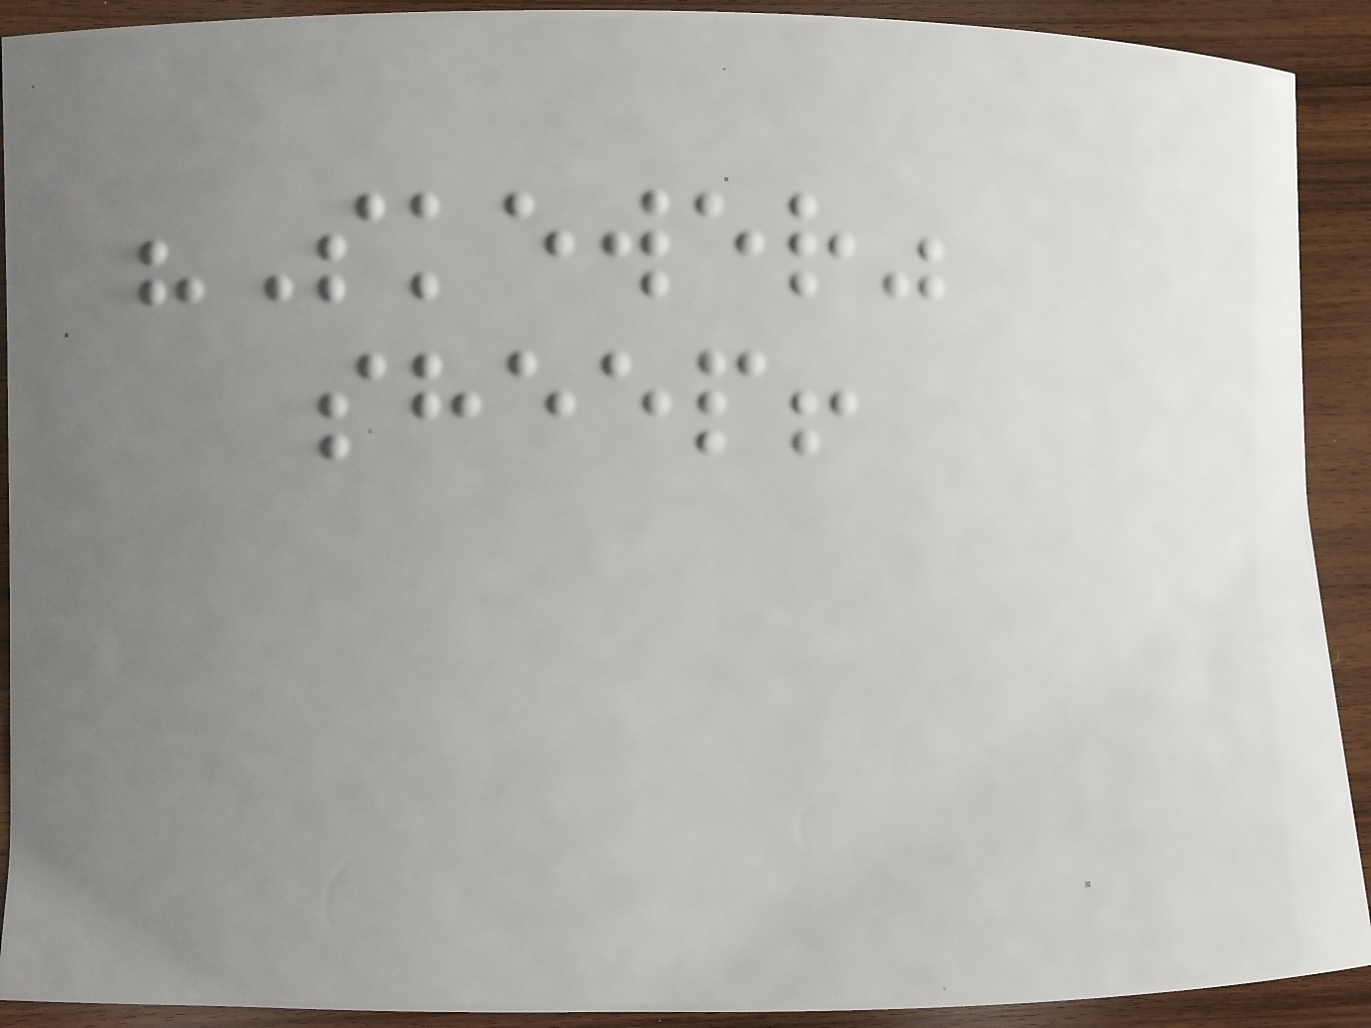"Skewer"
sheep!
